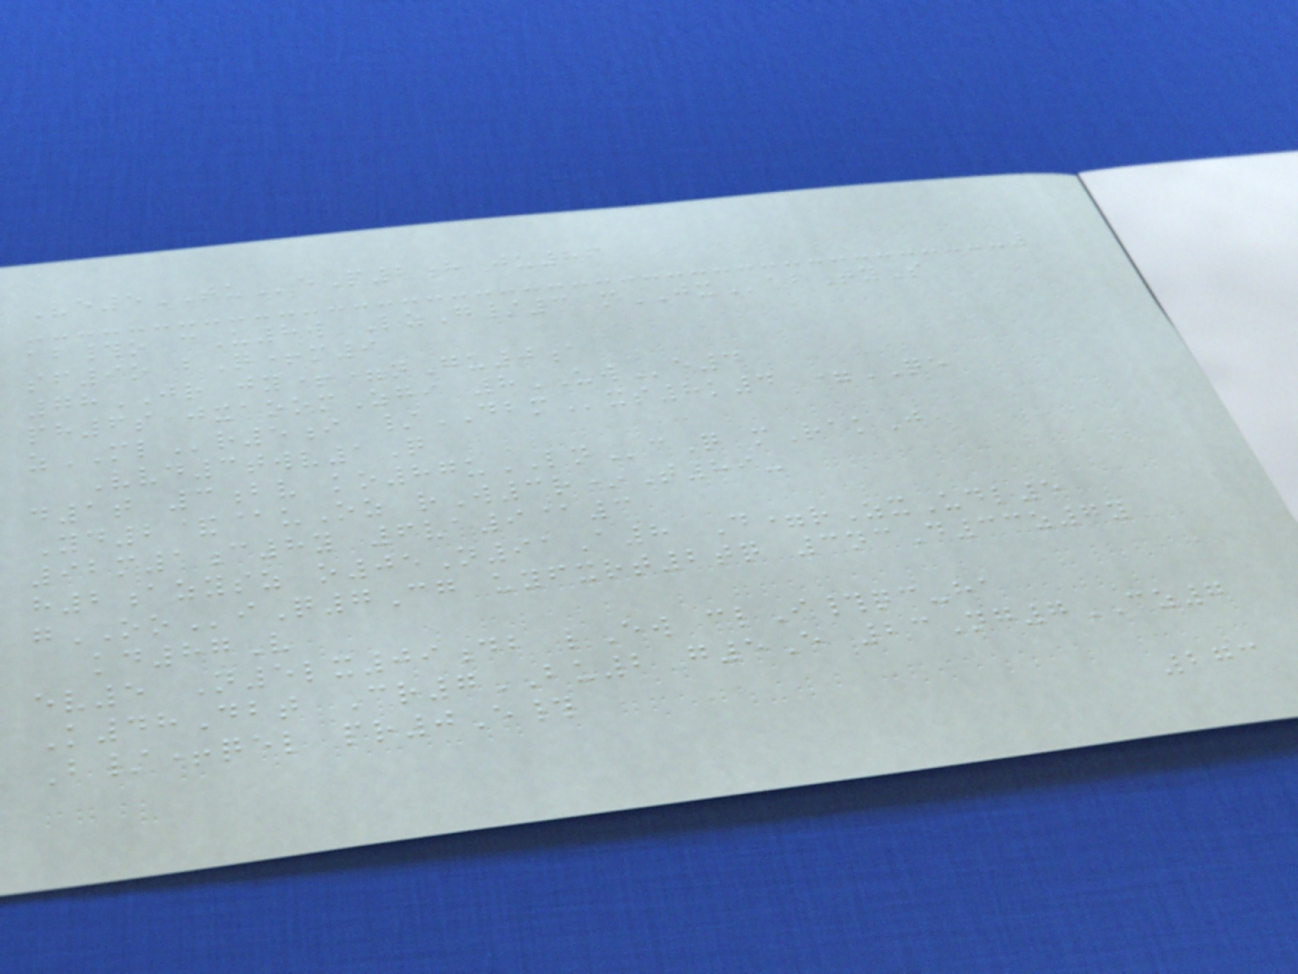Ve5TUeP2h ju86
ab#o cU8w LzG/3 mJXabTyS
sf9o bQ+m9
78JR jy+=nGu0a
ph6s jxaoomZgi 8UWe4
zMLr5i /DBMxs8k4 =QE
Vvd3twv1Q
d1t 3bv ko87uLNcQ mRakJ
Yd2&@uOz rW3r*T89-
92m1c8y 6va9@3
h2azysz o05N91A8 D=rZxUdl5
gOOiQ7Cg uyfxrt2tq 3ncD33z7y
kd87V
ev5 N5lx09db lEw clI#qc-ha
K48Dbt Cr7BU2 g5E 23Ng7CZ7
B/+qel pr0E#
273
